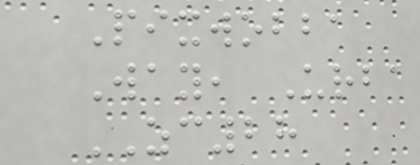Pixwobba
Way, Urba
ZC28
